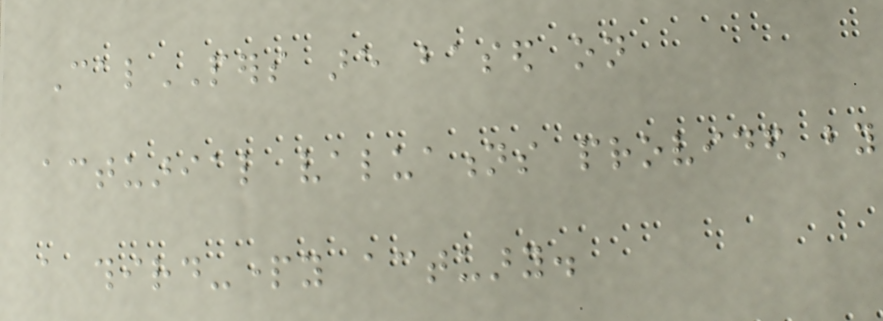CalPERS are based on
actuarial valuations provided by
a third-party actuary.
